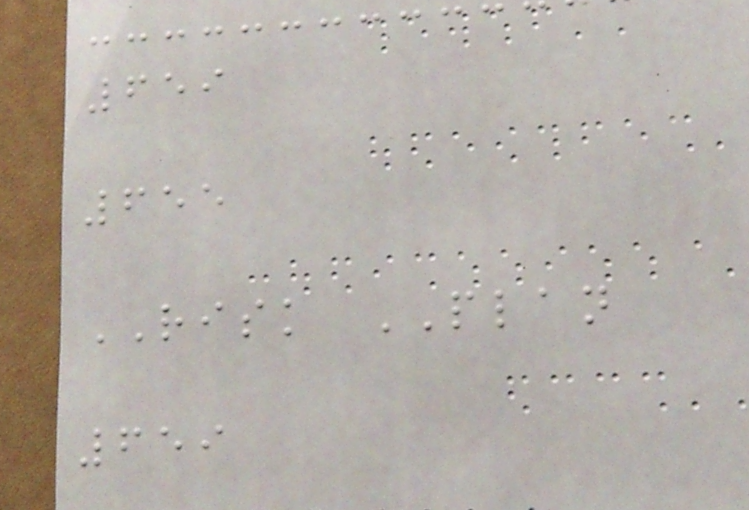659
655
RISK PLAN
659
